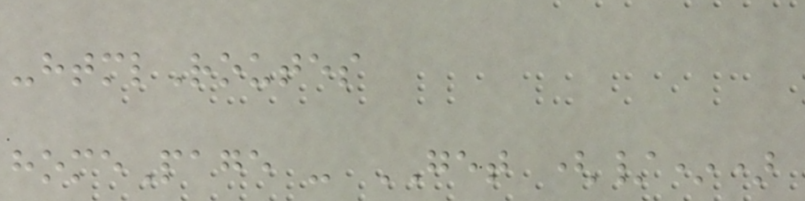-htmlRoutes
homePage - GET (/*)
